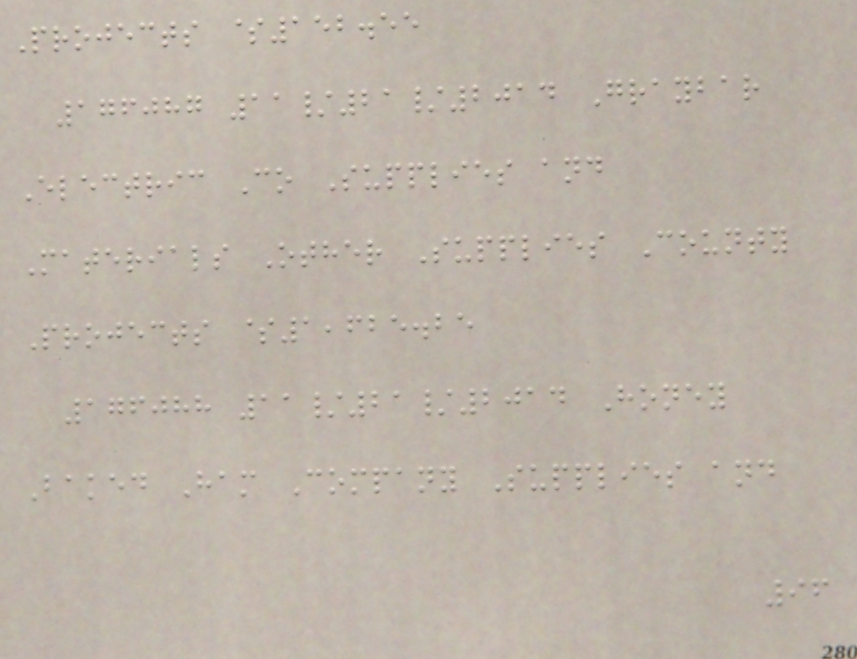Projects $152.55
176087 11/21/2014 Graybar
Electric Co Supplies and
Materials Other Supplies County
Projects $1,625.25
176088 11/21/2014 Honey
Baked Ham Company Supplies and
96
